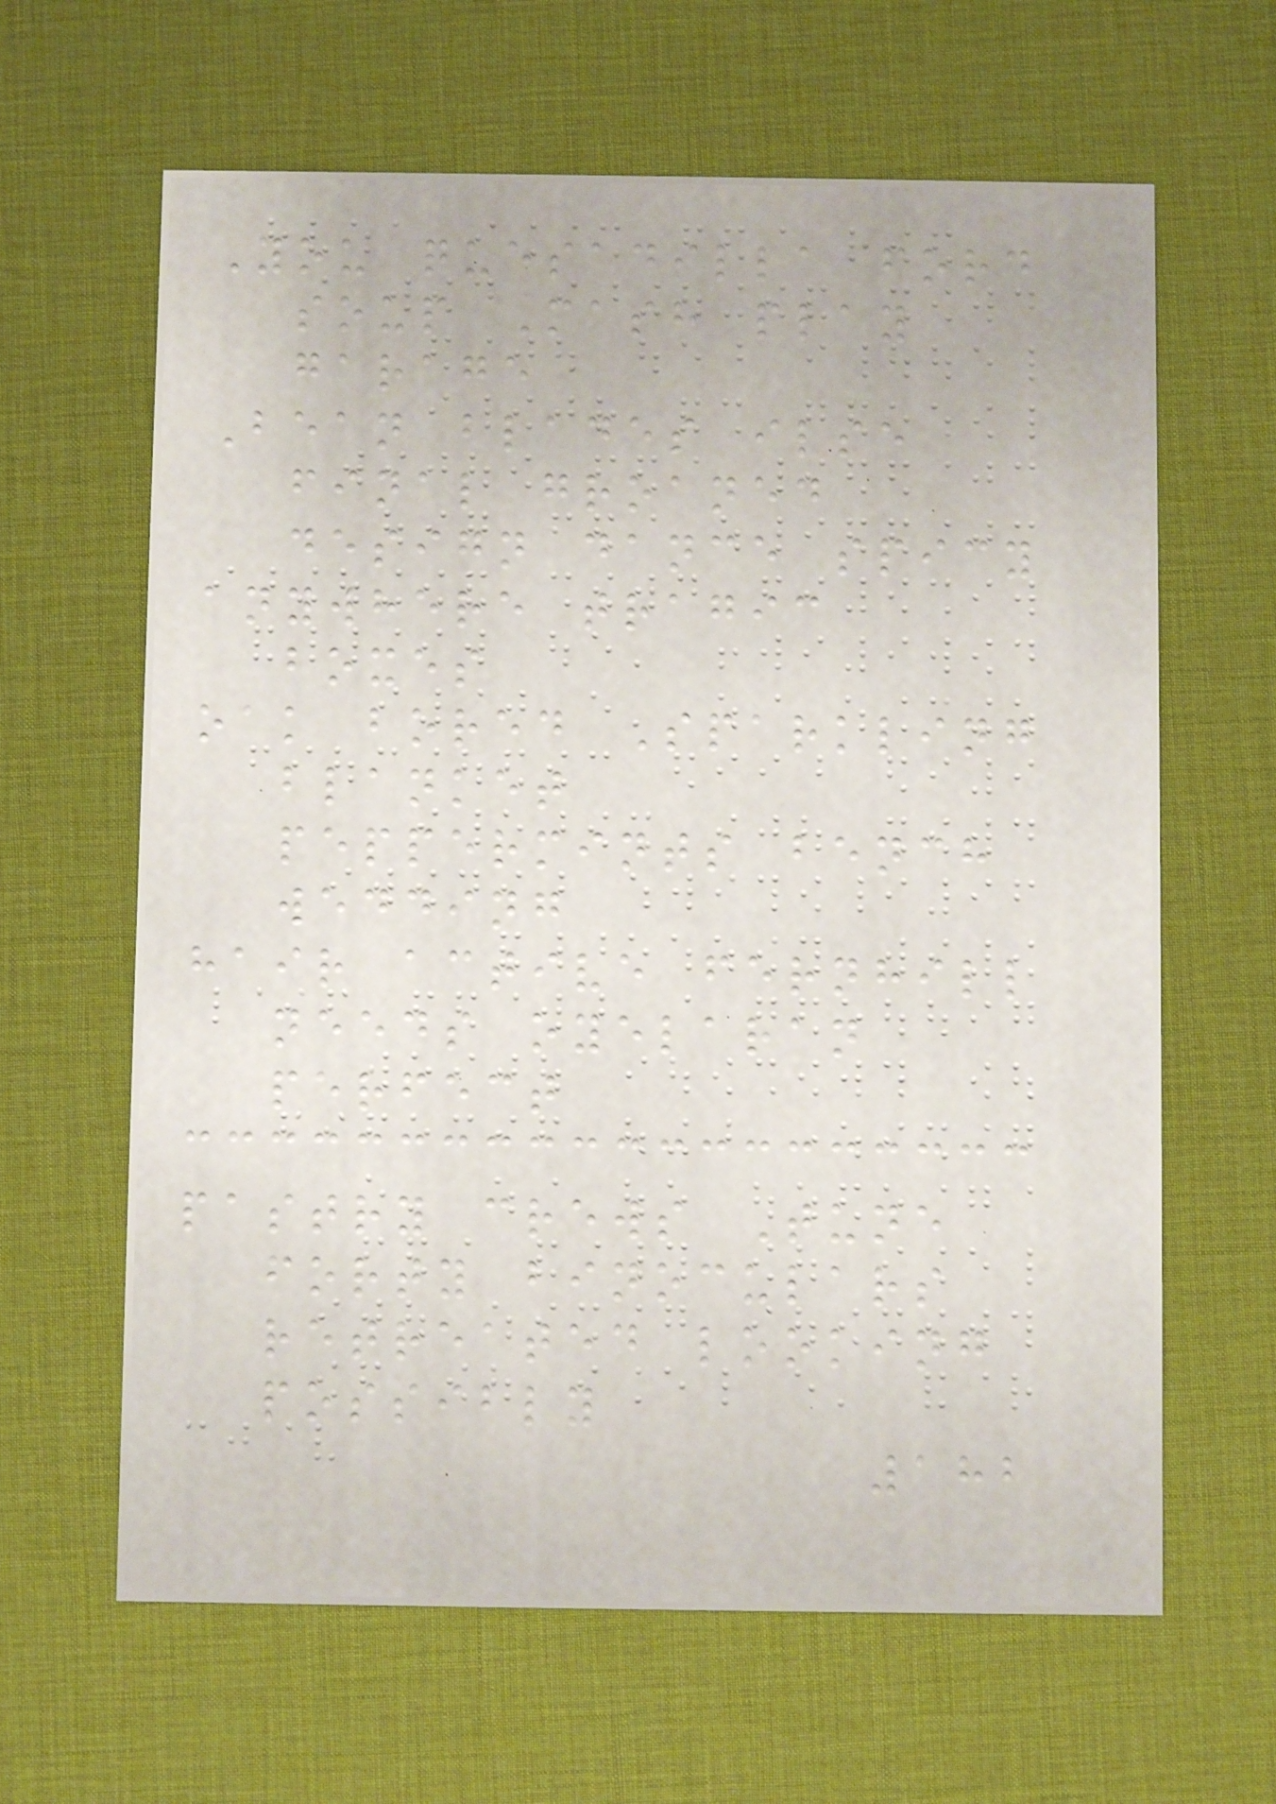You quesadilla ford
soup Mash play
garage
Bean blades ilse
final groaned
design dance spicy
anywhere tragic
boxes
oak bored Sparkling
blanket
peppermints bench
wedding
hair active fernhill
needs oyelaran
perfect
pastry crews Tune
forty binoculars
retreated looking
possibly
182
